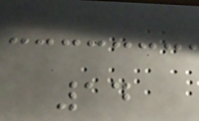14
